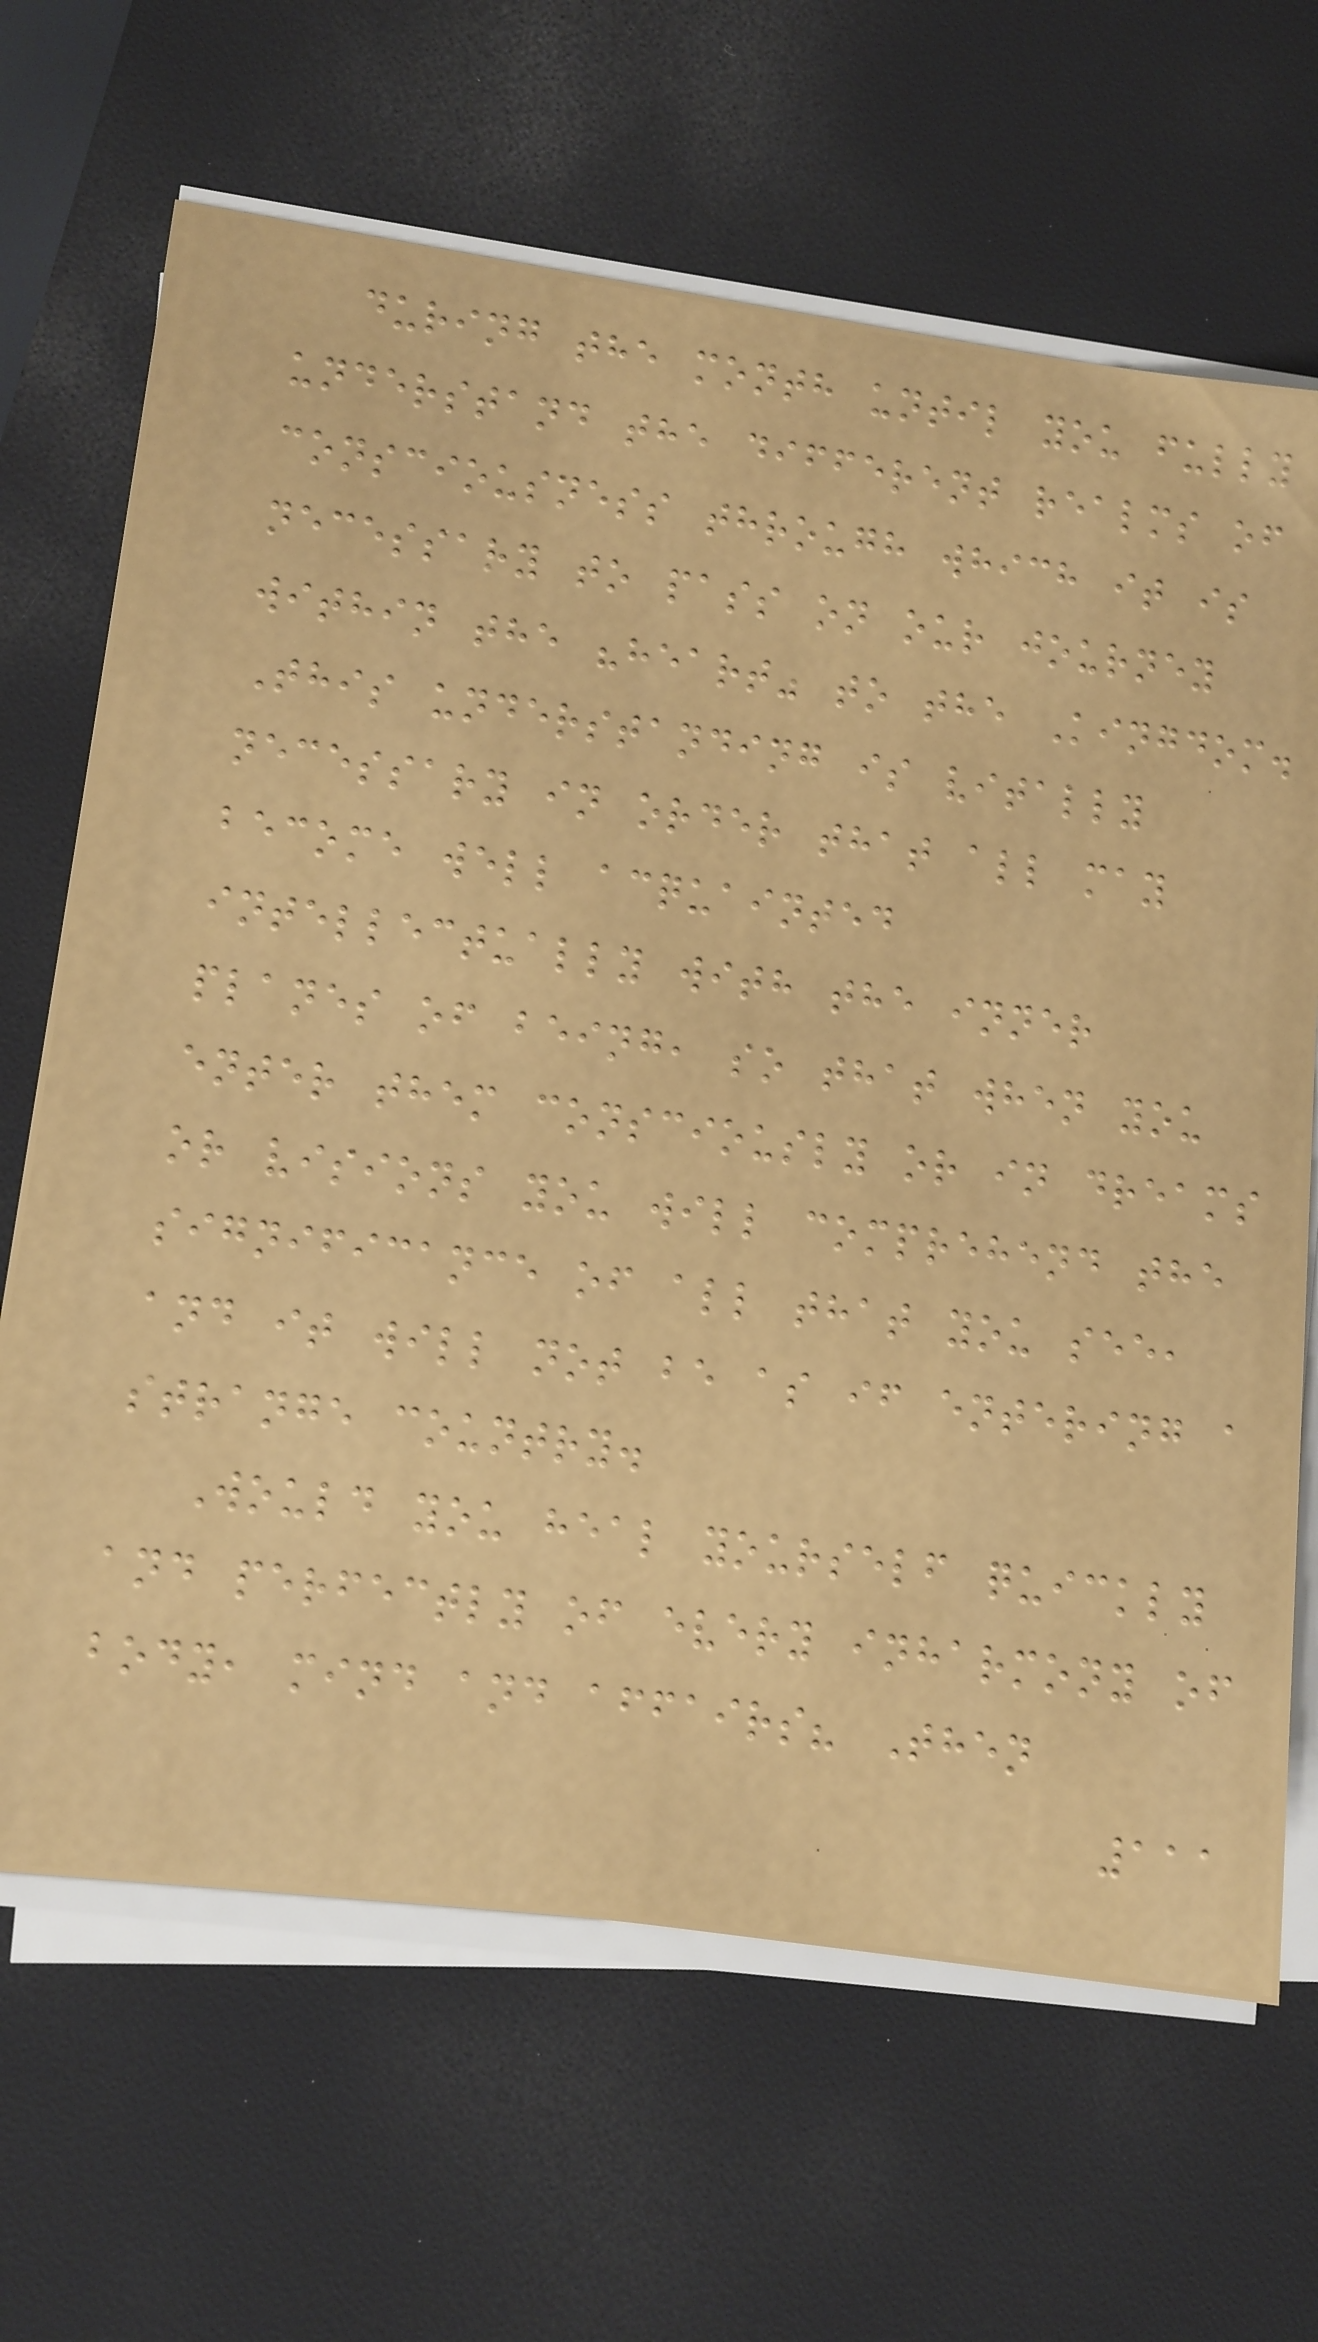during the month until you fully
understand the different realms of
consciousness through which it is
necessary to pass on our journey
within the "heart" to the Kingdom.
This understanding is vitally
necessary in order that all may
become well acquainted
intellectually with the inner
planes of being, so that when you
enter them consciously or in dreams
or visions you will comprehend the
significance of all that you see,
and it will not be as if entering a
strange country.
Would you heal yourself quickly
and perfectly of every inharmony of
body, mind and affairs? Then
111
